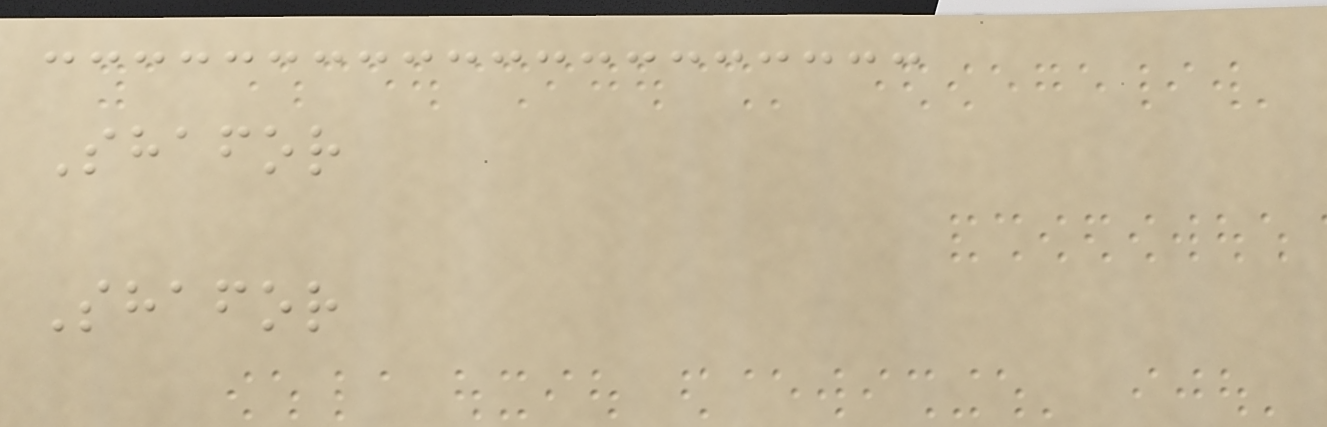Shafor
Shafor
